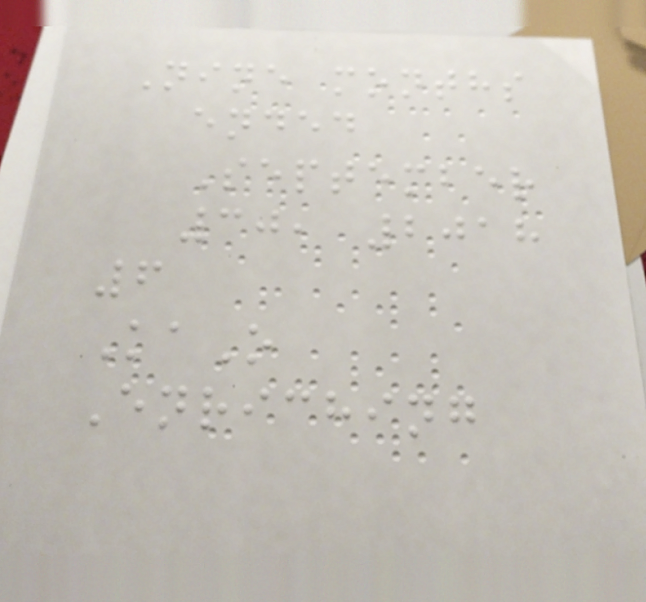Nine months
ended
September
30, 2018
6
KaO
Enriching
